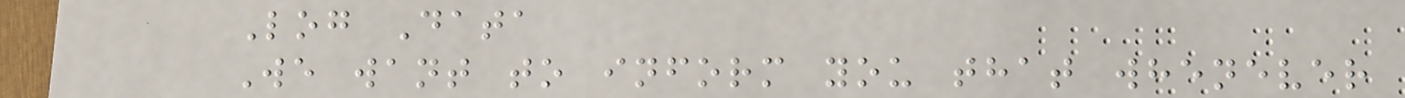Log Data
We want to inform you that whenever
